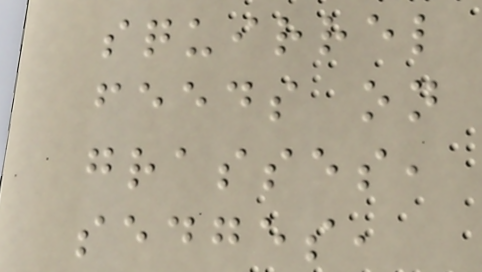squirrel
feeds on
grasses,
sedges,
